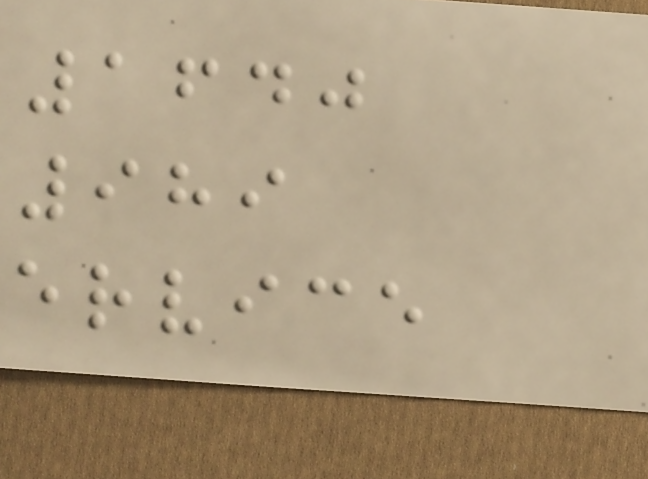1640
989
ervice
